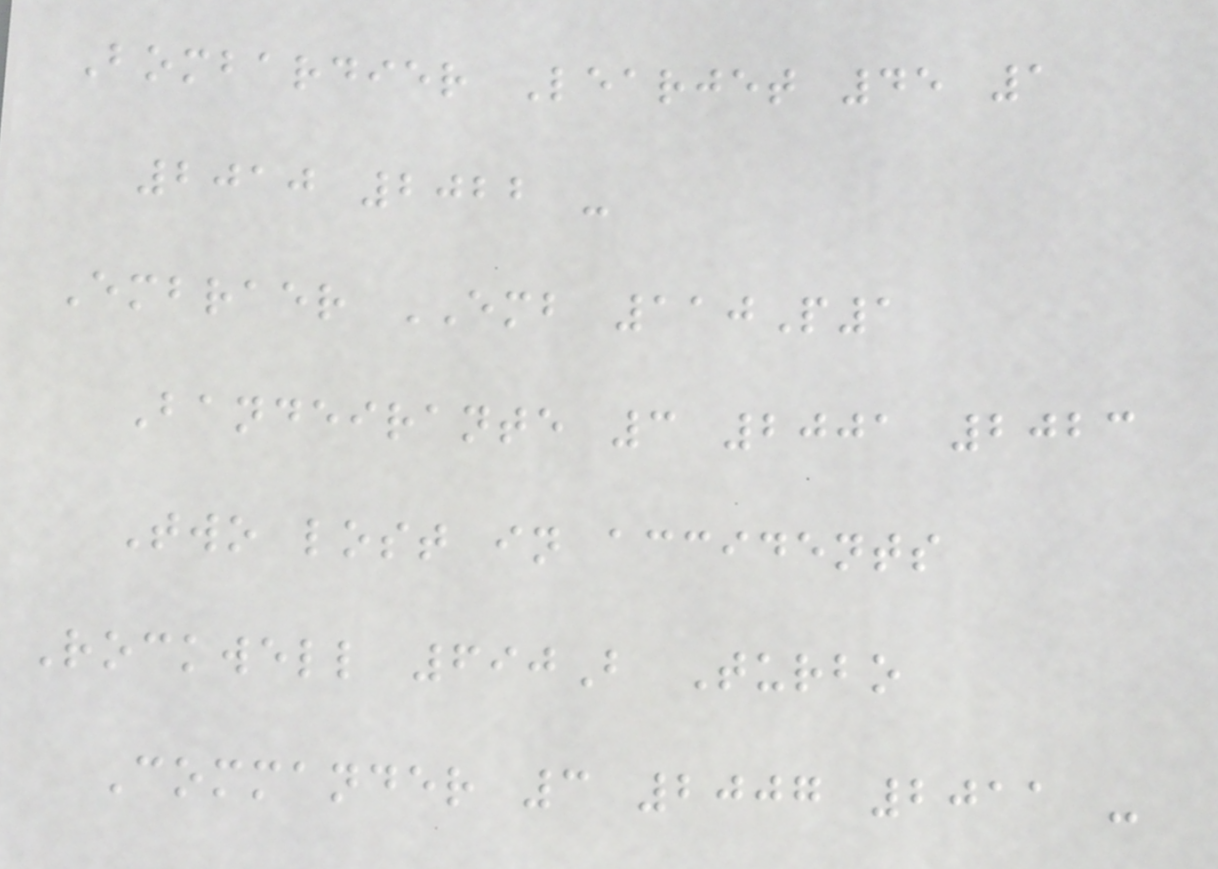Bombardier Learjet 45 1
2010 2022 -
Embraer EMB 110P1
Bandeirante 3 2001 2023
Two lost in accidents
Rockwell 690B Turbo
Commander 3 2007 2011 -
